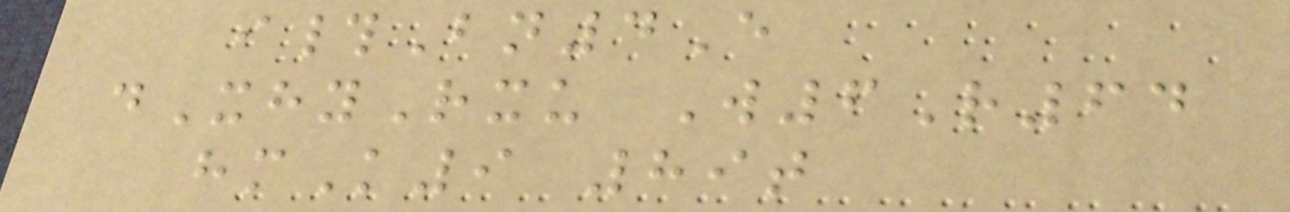i#Bn4E
dXhyRxu W6R64
hmK9 89t
